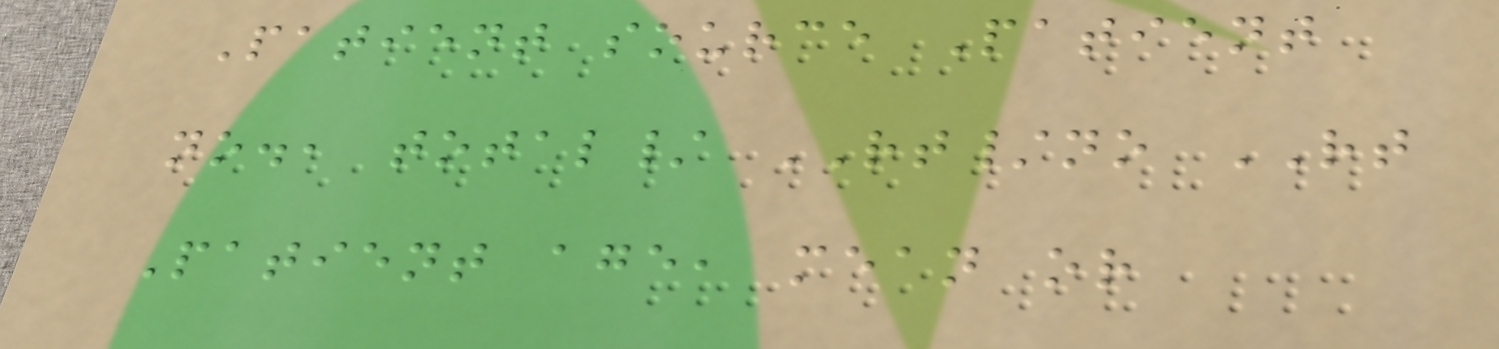Patient source Patient
no., total/ RT/no RT
Patient age, mean or
